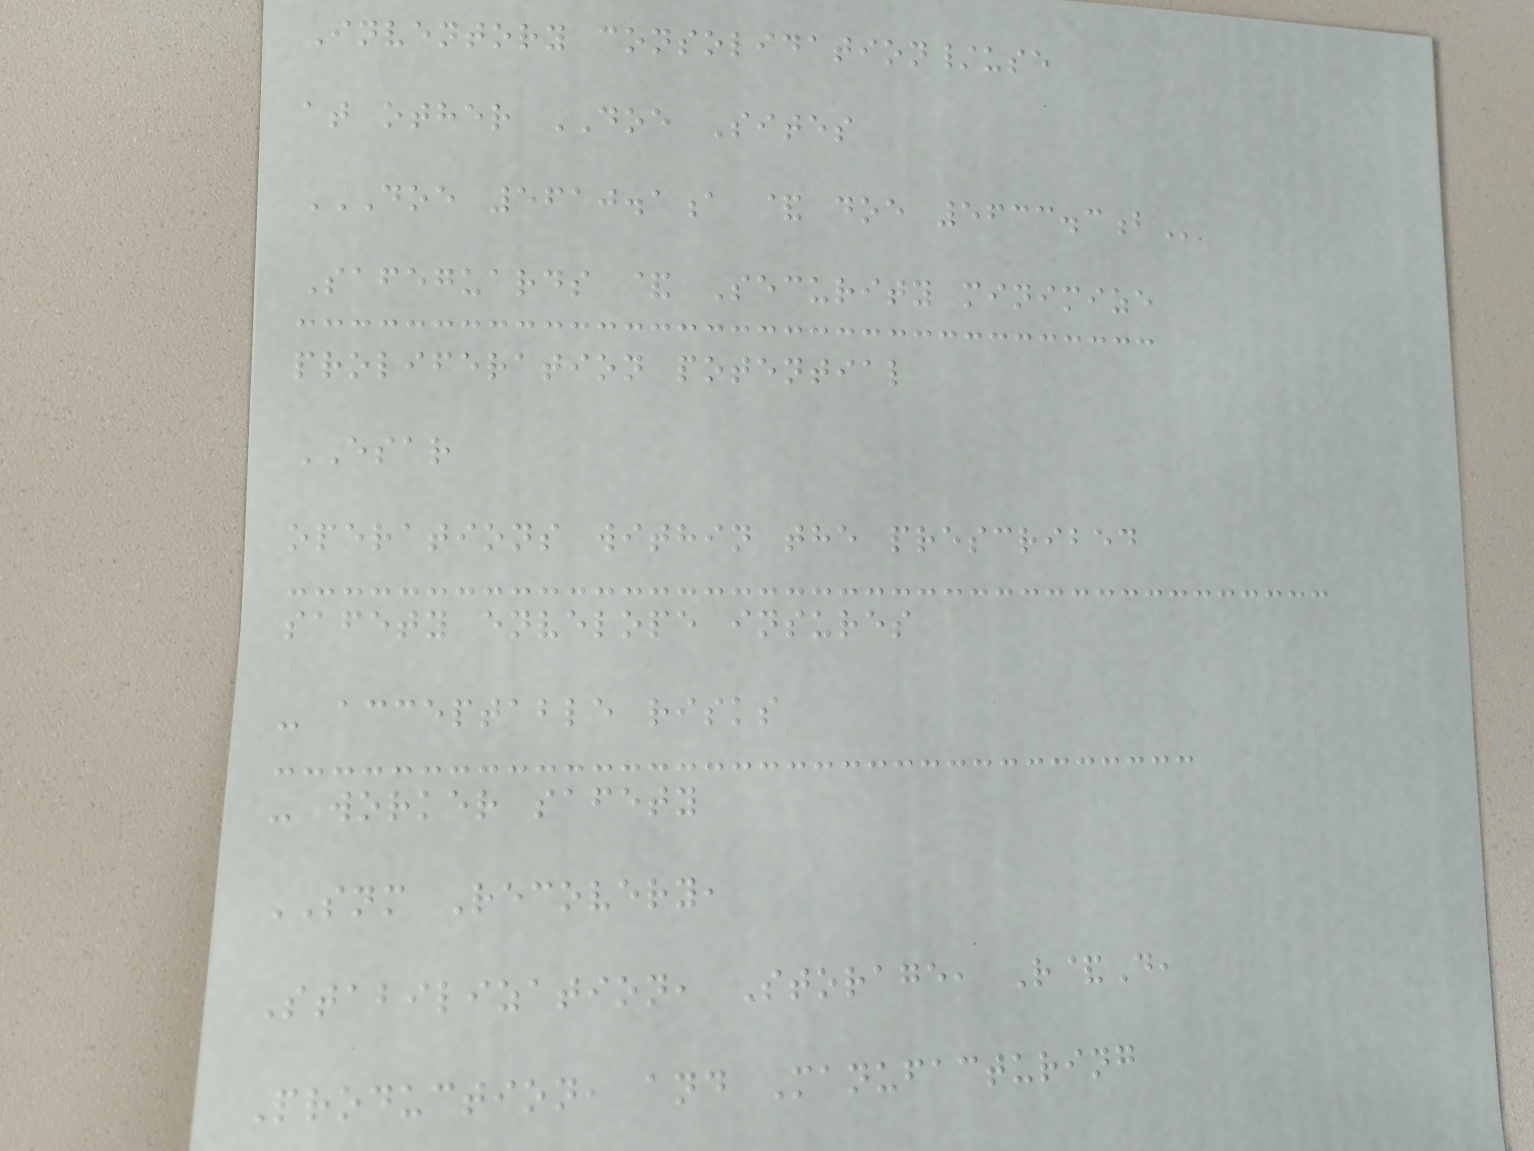Inventory consolidation/use
at other DOE Sites
DOE 5610.1A & DOE 5633.3B
Safeguards & Security minimize
proliferation potential
ESAR
operations within the prescribed
safety envelope insures
- acceptable risks
- worker safety
SNM Recovery,
Stabilization, Storage, R&D,
Production, and Manufacturing
